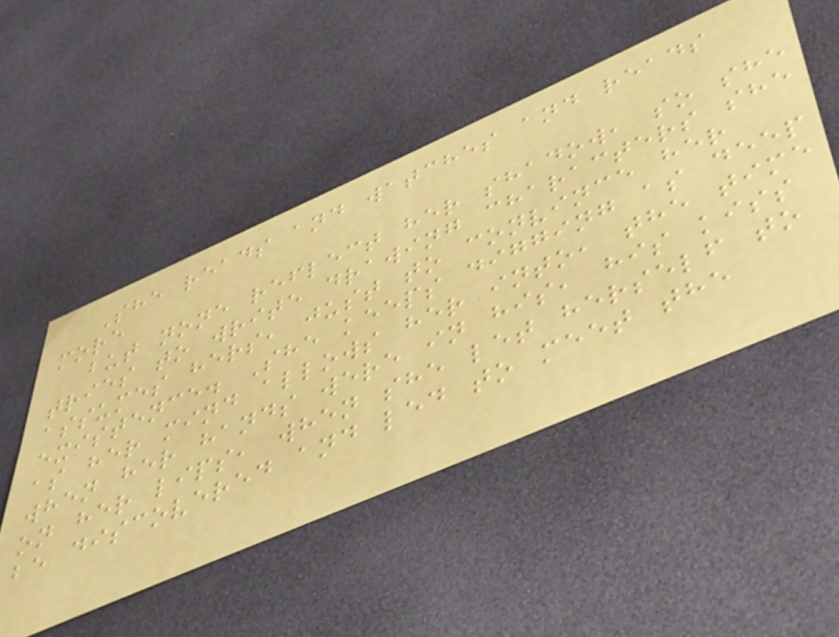She reads and watches and reads
more
but none reflect her shadow, so she
tries to write drawing characters she
assumes hers, just to convince her
existence. She keeps digging as deep
as her mind allows her into, the time
when her hands were in his, his kiss
on her lips, when she let herself to
be discovered and led to meet the
